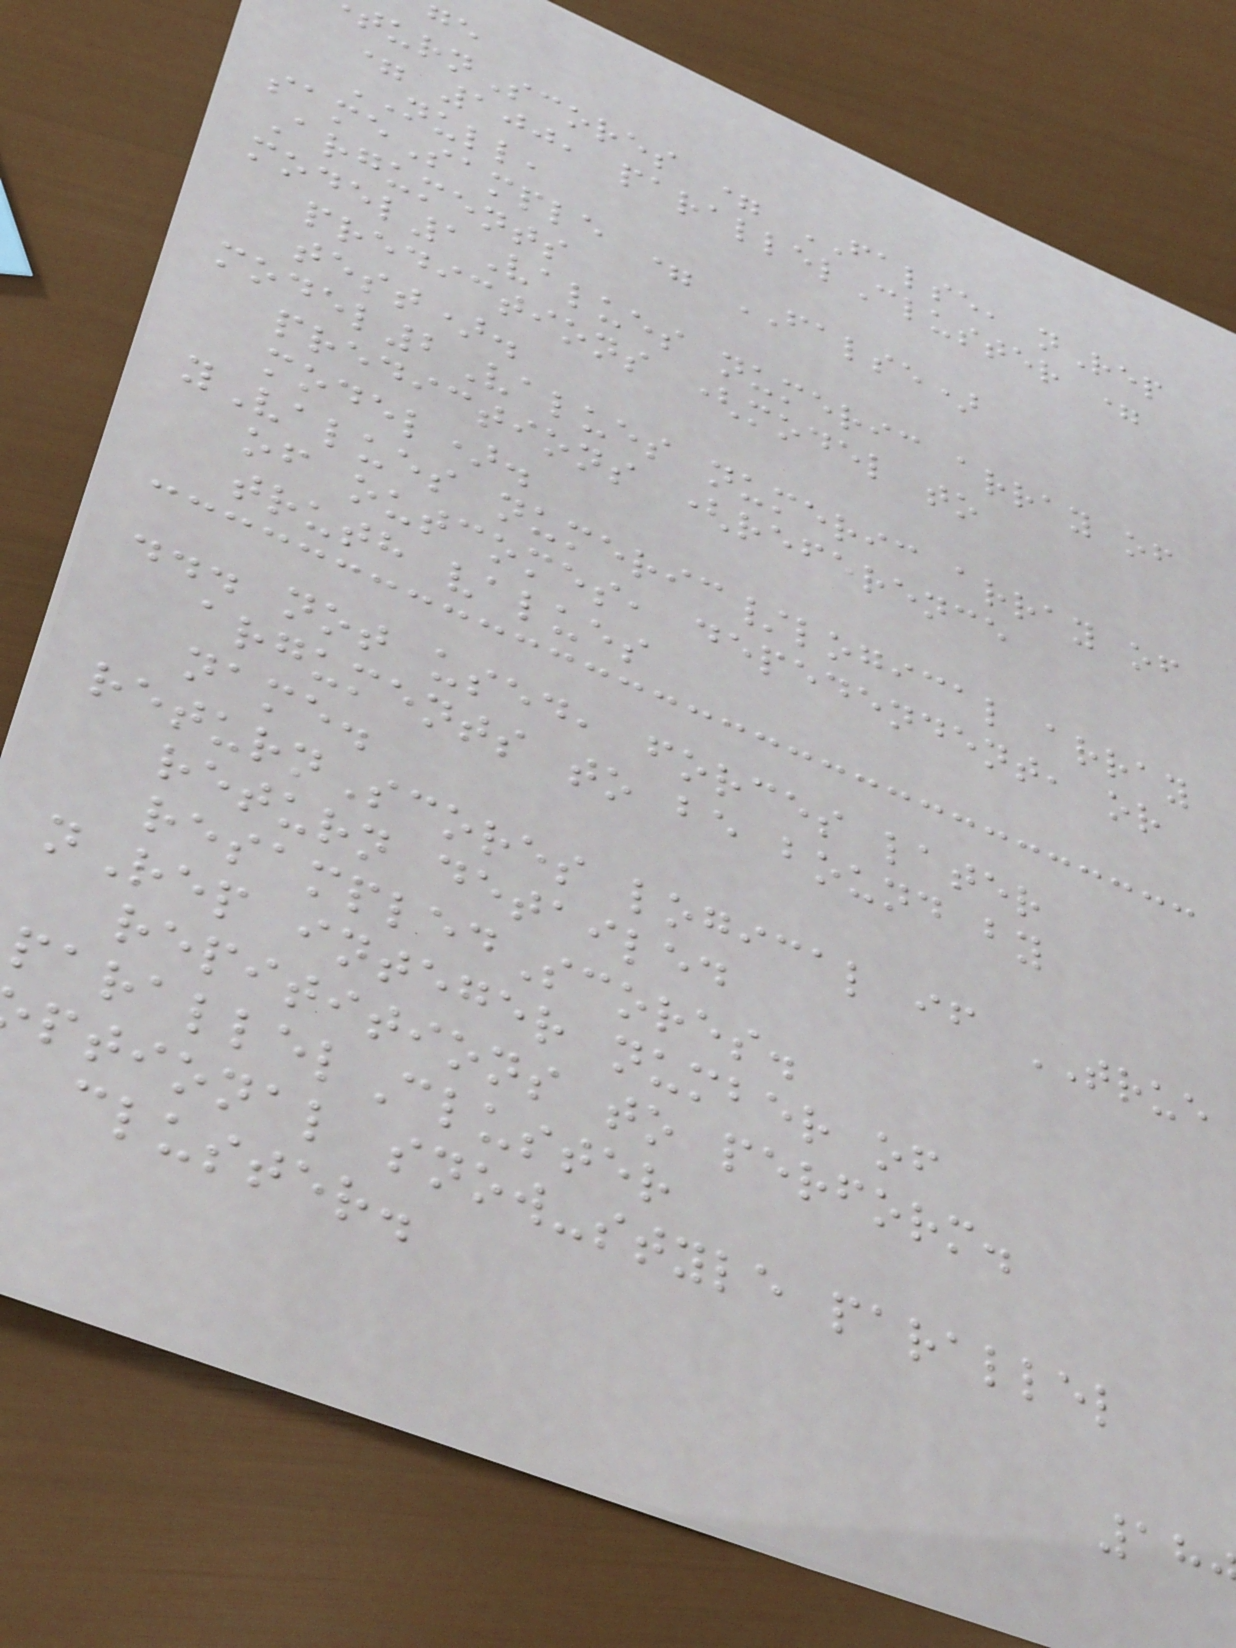turnScores = FALSE, nRep
= 100, parallelCluster =
NULL,
sameSample = FALSE)
Arguments
model1Values numeric array of
predictions (model to
test).
model2Values numeric array of
predictions (reference
model).
yValues numeric/logical array
of outcomes, depedendent, or
truth values
... not used, forces later
arguments to be bound by
name.
returnScores logical if TRUE
return detailed
resampledScores.
nRep integer number of
repititions to perform.
parallelCluster
ptional snow-style parallel
cluster.
